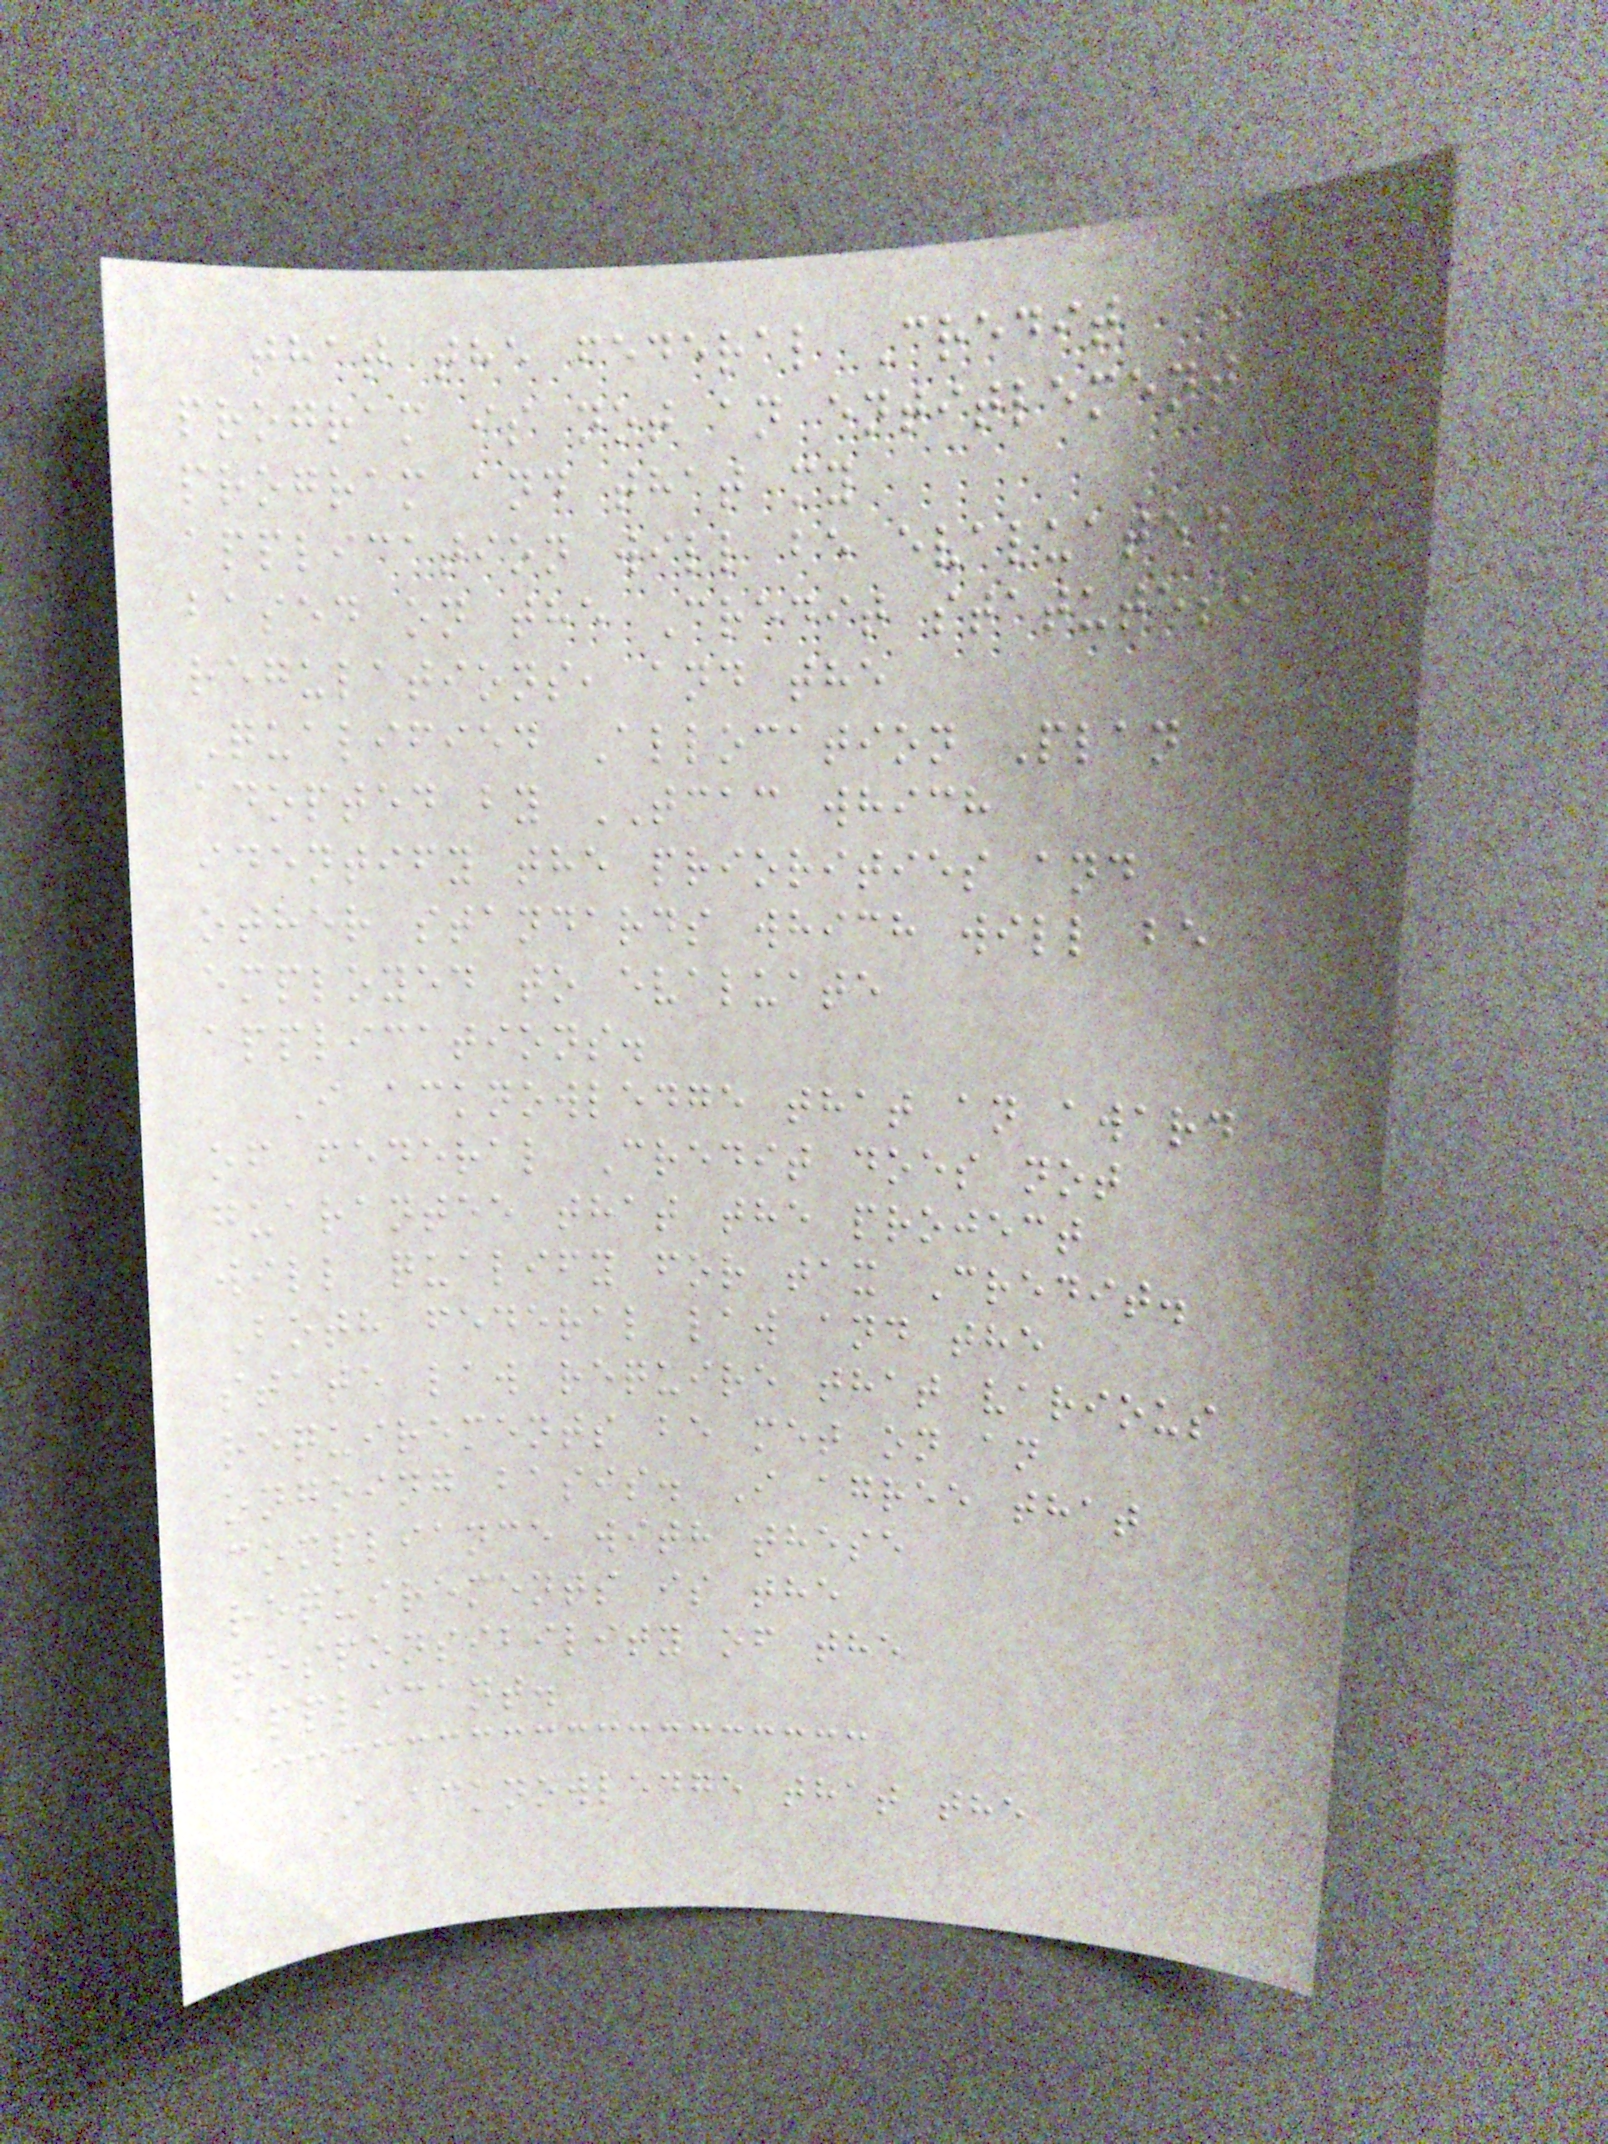that the federal Credit
program is not an entitlement
program and that my
application will be evaluated
based on the Credit statutes,
regulations, and the
Qualified Allocation Plan
adopted by TCAC which
identify the priorities and
other standards which will be
employed to evaluate
applications.
I acknowledge that an award
of federal Credit does not
guarantee that the project
will qualify for tax Credit.
Both federal law and the
state law require that various
requirements be met on an
ongoing basis. I agree that
compliance with these
requirements is the
responsibility of the
applicant.
I acknowledge that the
